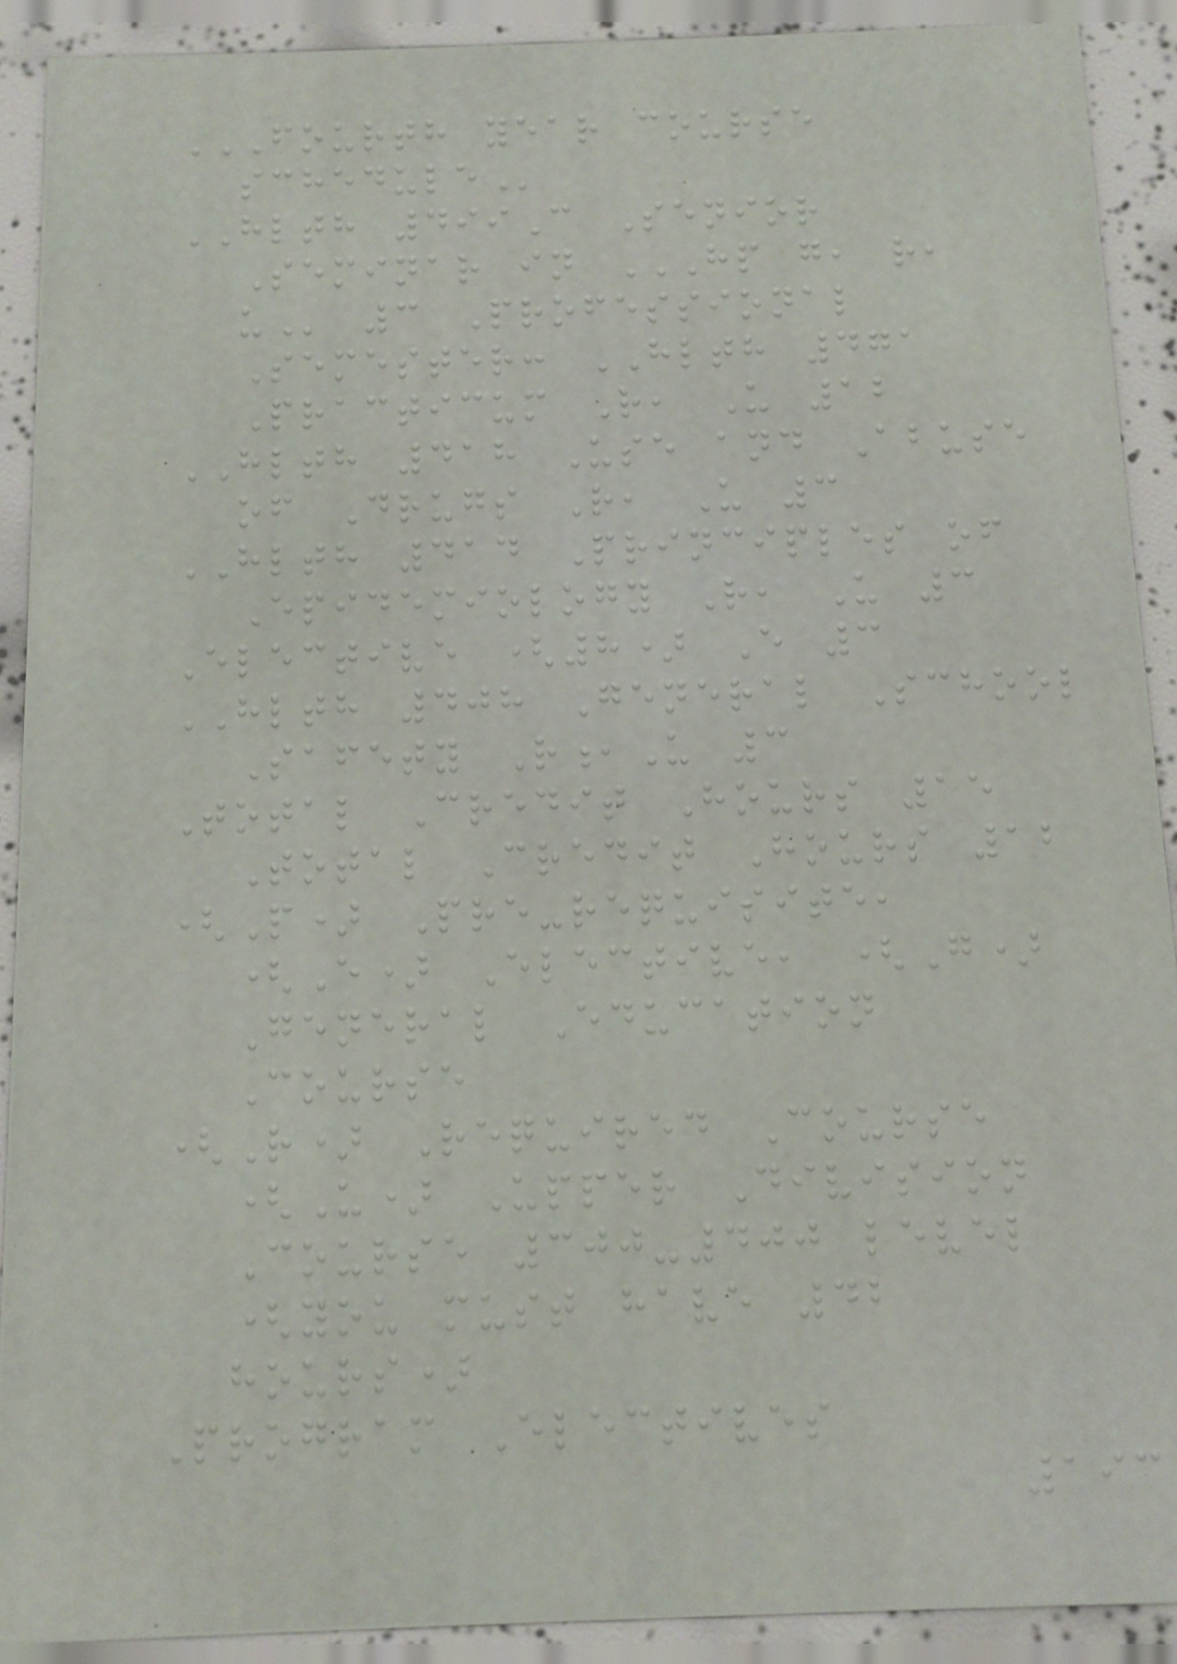FOURTH YEAR COURSE
SCHEDULE
HLTH 499C Senior
Seminar in HP G, R,
U 3 Professional
Semester: HLTH 471
Practicum R, U 12
HLTH 418 Use and Abuse
of Drugs R, U 3
HLTH 414 Principles of
Epidemiology R, U 3
Elective (8) E 3
HLTH 408 General School
Safety R,U 3
Total Credit Hours 15
Total Credit Hours 12
(P) Pre-requisite,
(E) Elective, (G)
General Education
Course
(R) Required Course
(U) Upper Division
Course 300-400 level
(you must have 42
hours)
Program Electives
193
